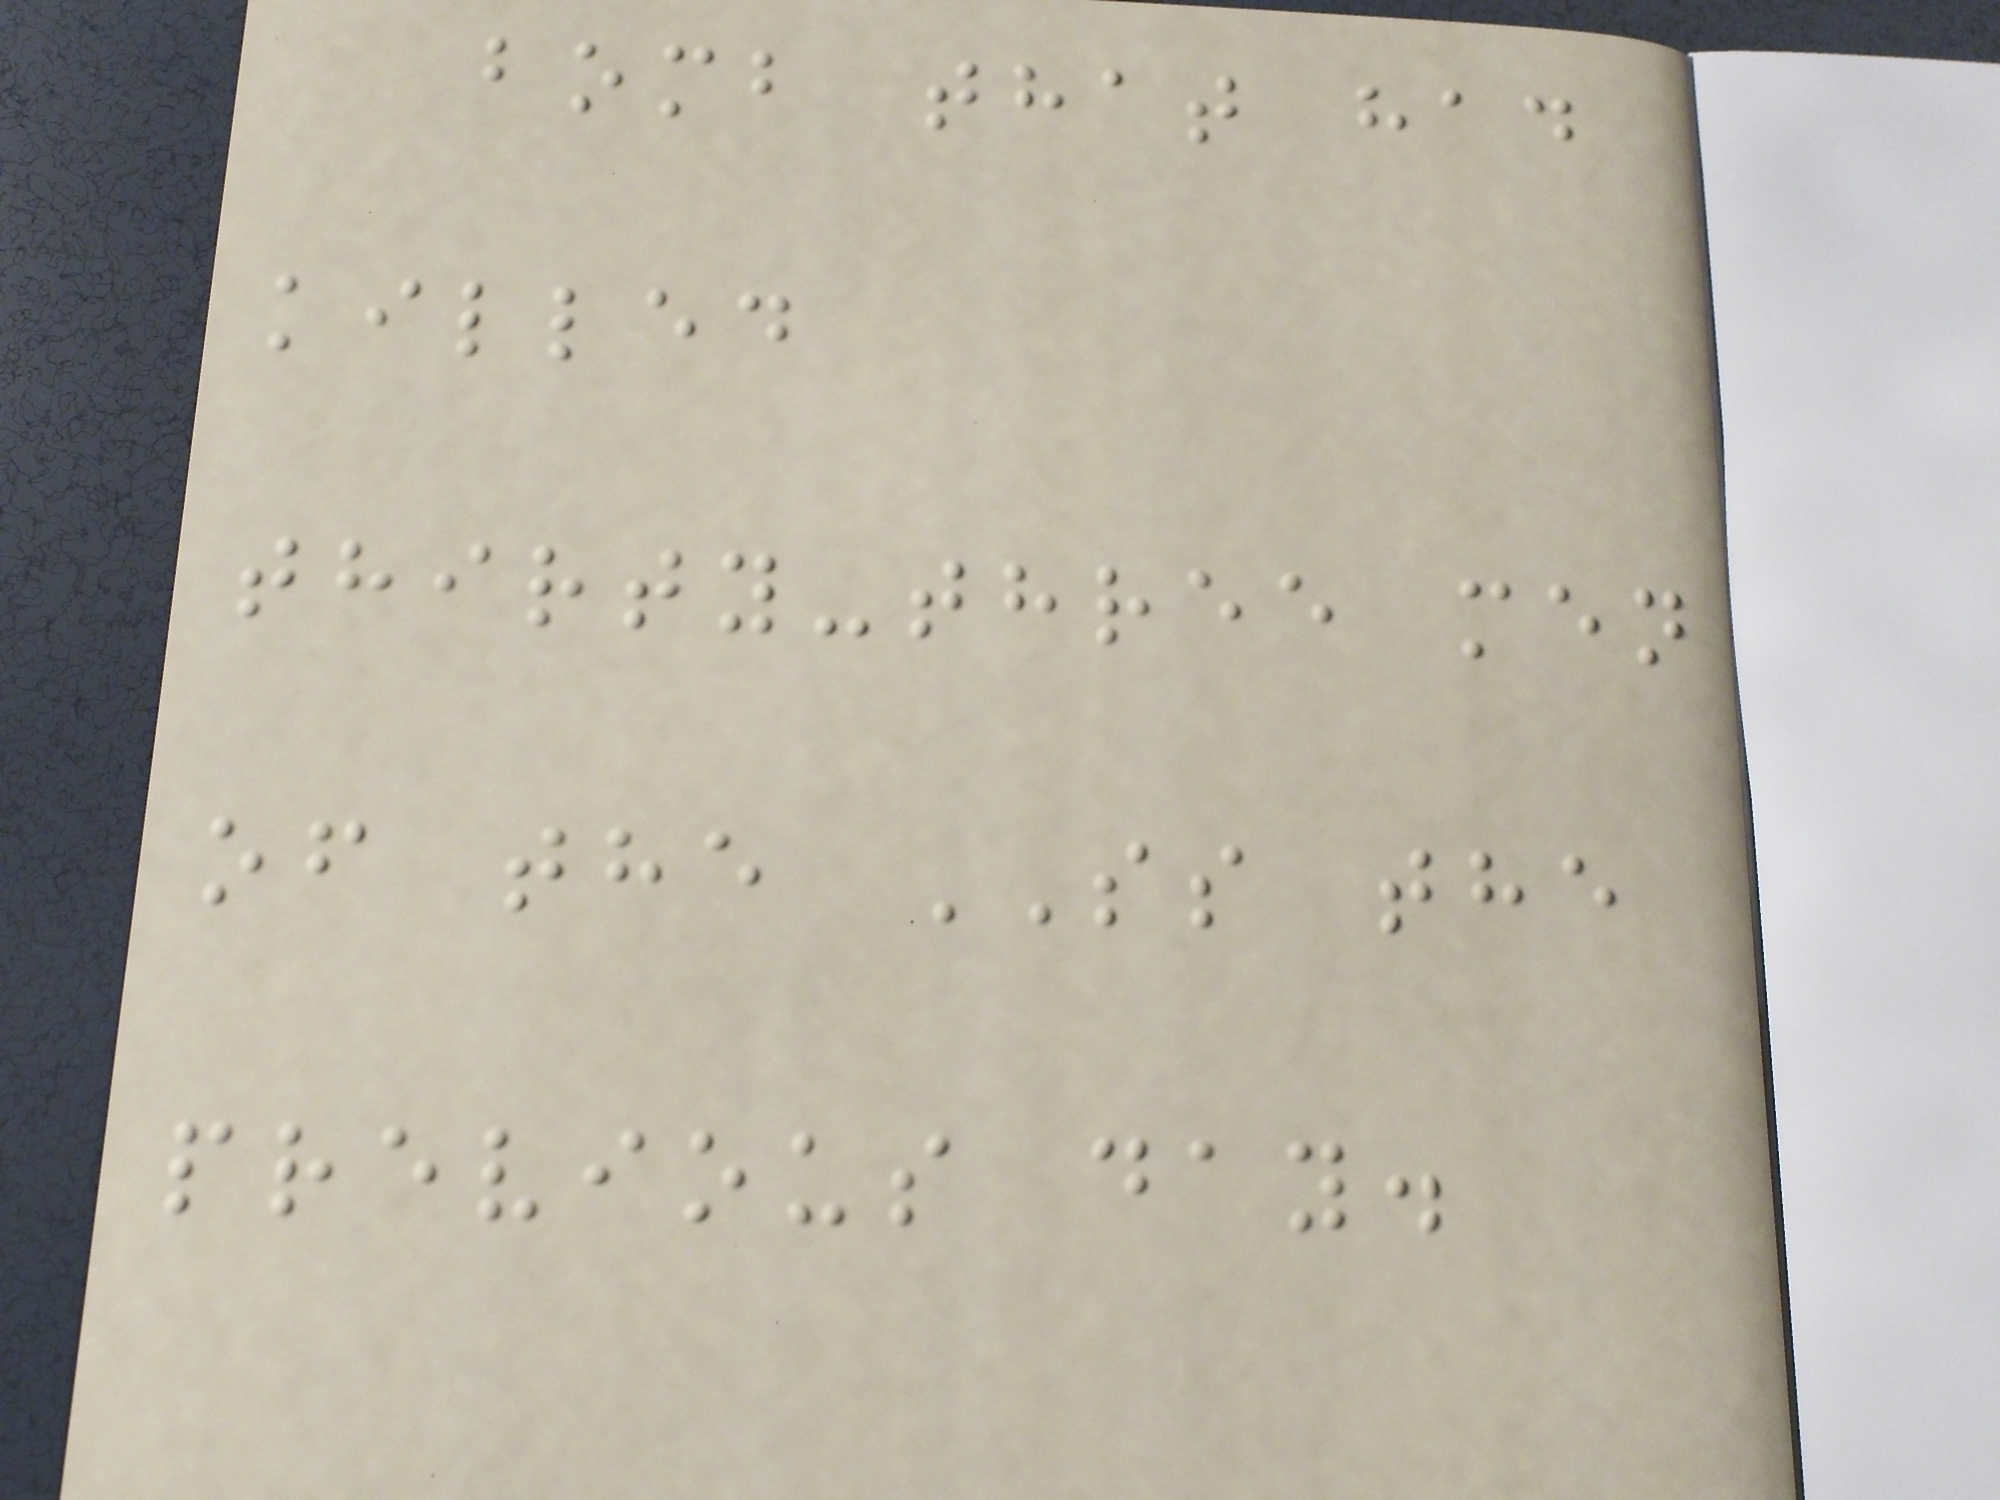bomb that had
killed
thirty-three men
of the SS the
previous day.
